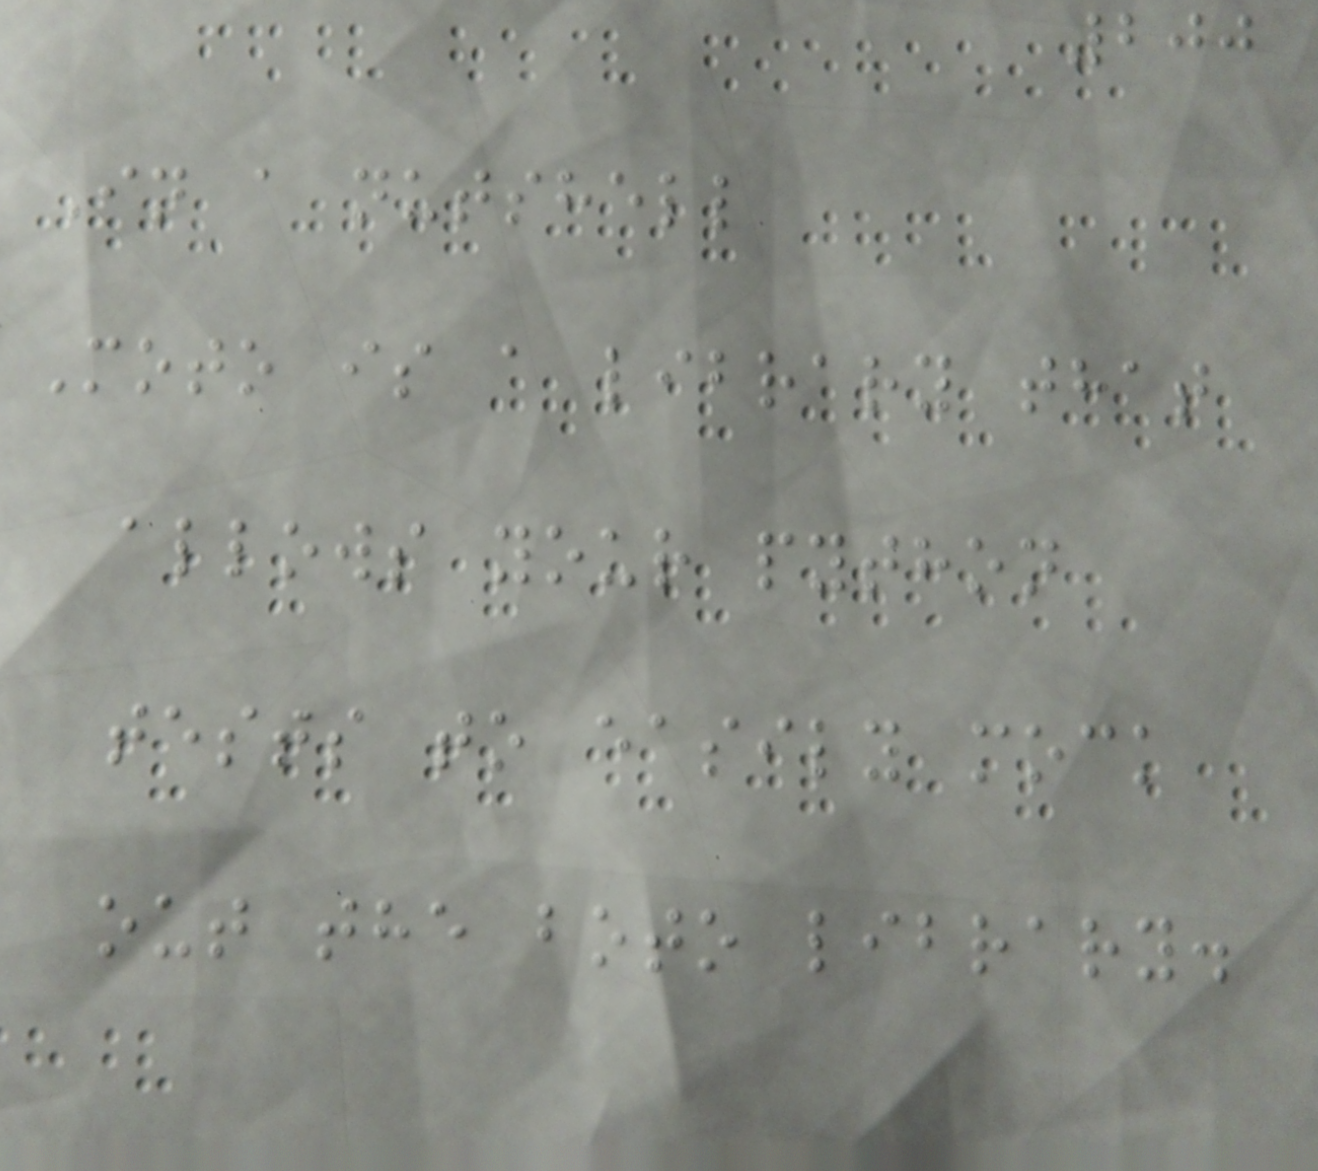200
In a nutshell
Moto is a library that
allows your python
tests to easily mock
out the boto library.
